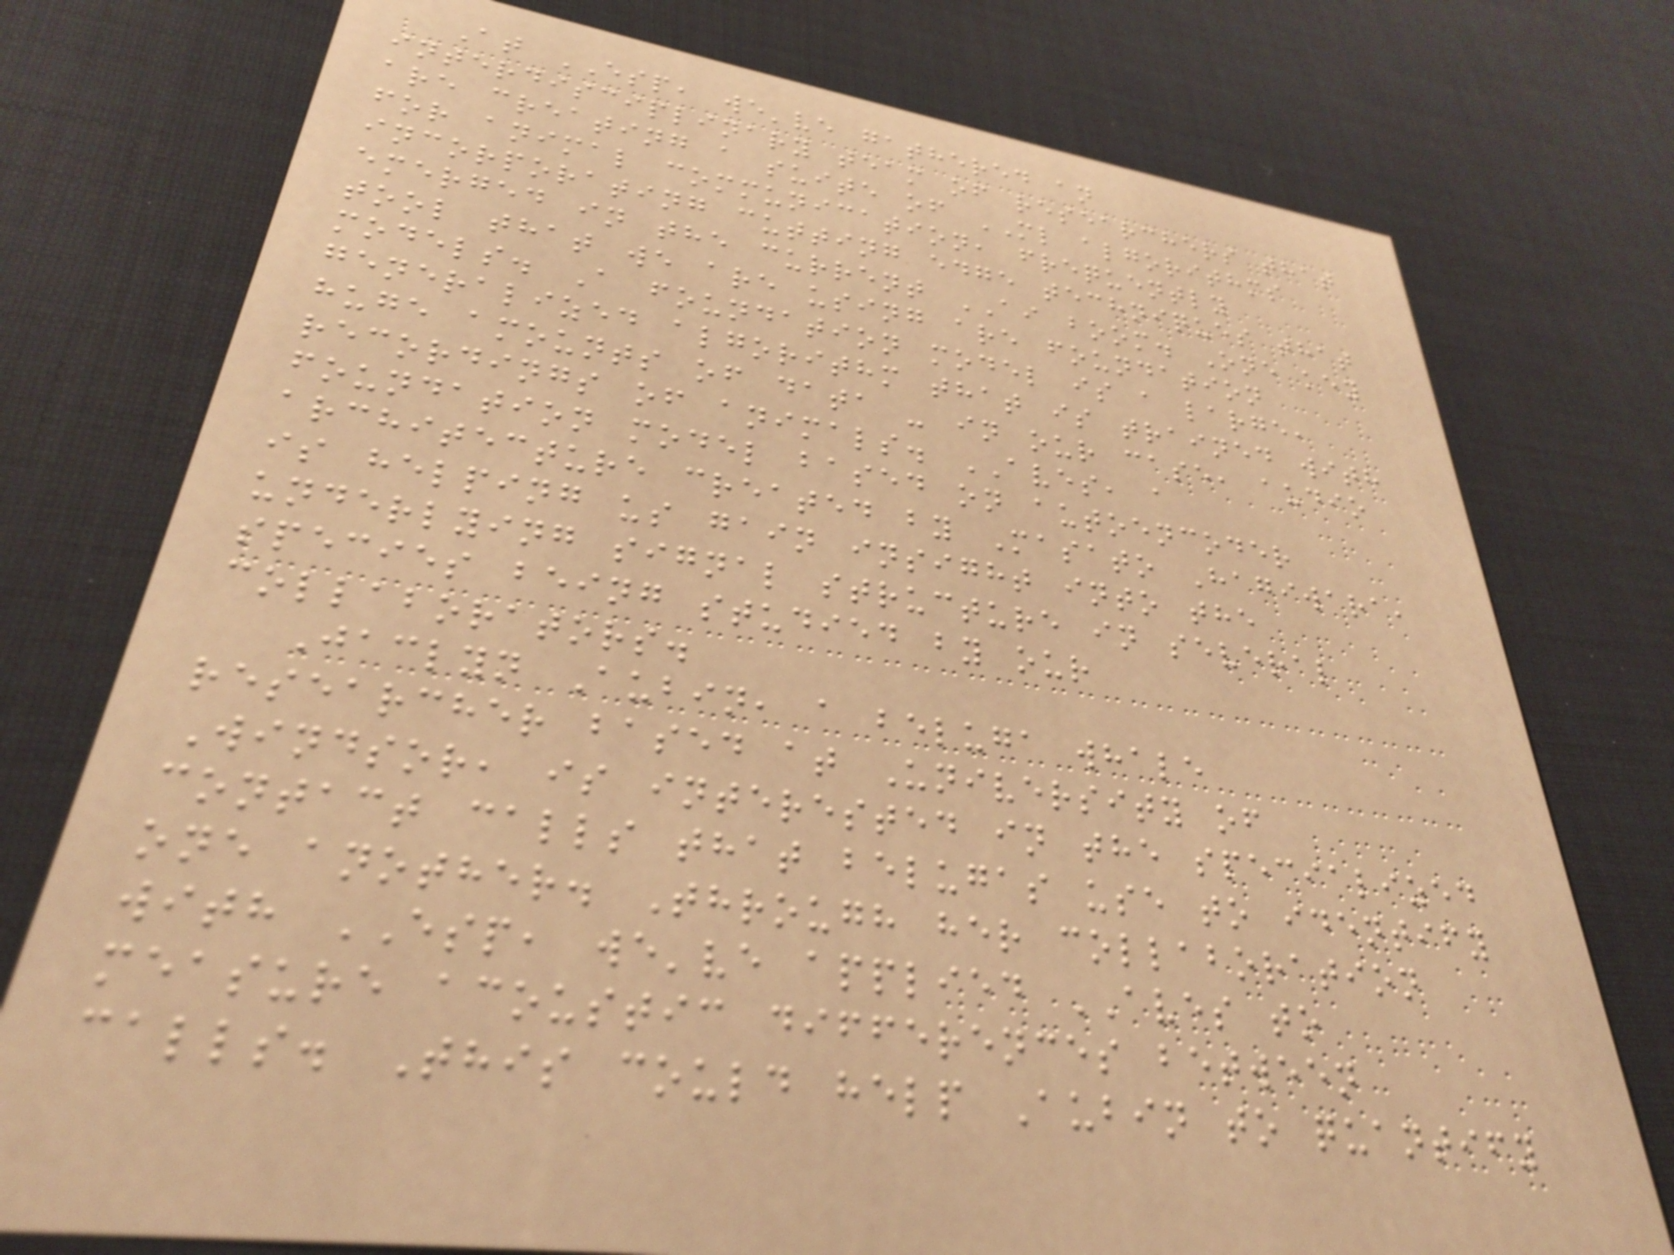At ESP, we've gathered an
interdisciplinary team of researchers that
are creating a suite of ML algorithms
for animal communication, frequently
incorporating cutting edge techniques that
emerged in the current AI boom. One key
tool that we are using are foundation
models. A foundation model is a large,
generalized algorithm that is trained with
huge amounts of data - in our case, audio
recordings of animals. AVES, a
foundation model based on autoencoder
architecture created by Masato Hagiwara,
is helping us gain insight into the
underlying signal structure in several
species being studied by our
collaborators.
Jaclyn Aubin, a beluga whale
researcher based at University of
Windsor, is interested in the specialized
contact calls that belugas use to identify
one another. Through her collaboration
with ESP, we've applied AVES to
measure acoustic differences between
calls. This could help Aubin to quantify
